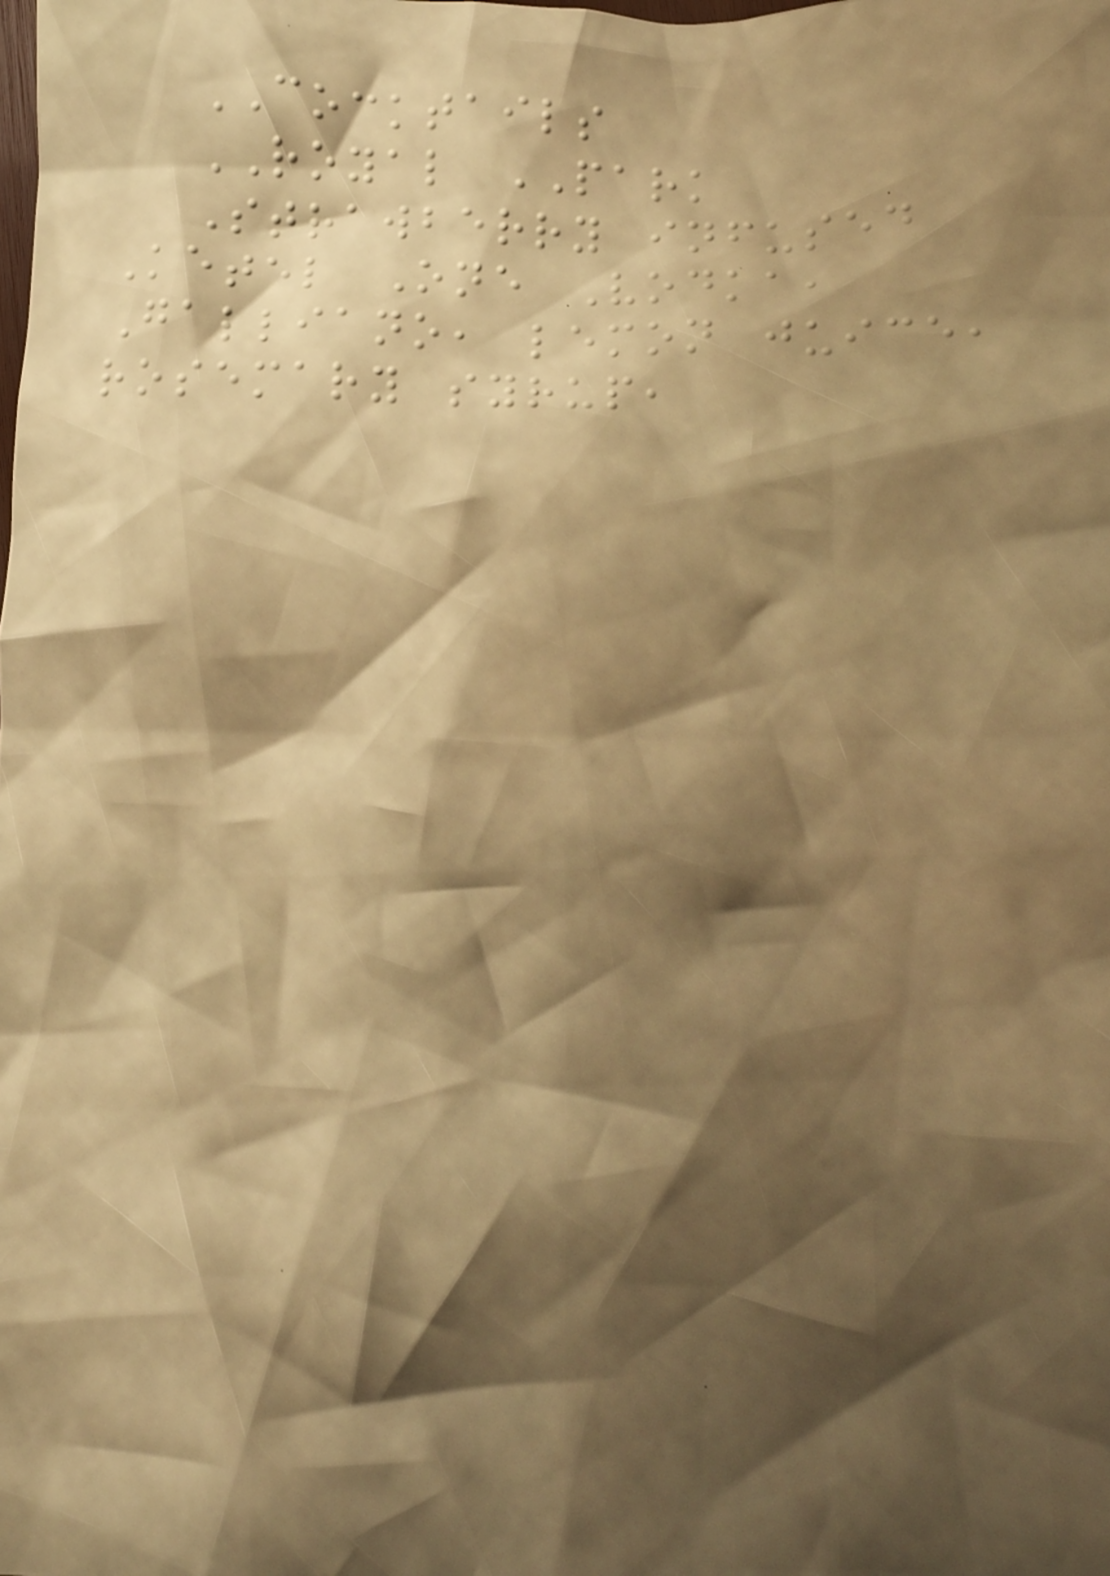COCKTAILS
ROYAL PARK
Strawberry infused
Ketel One Vodka,
Galliano, lemon juice,
rosemary syrup,
